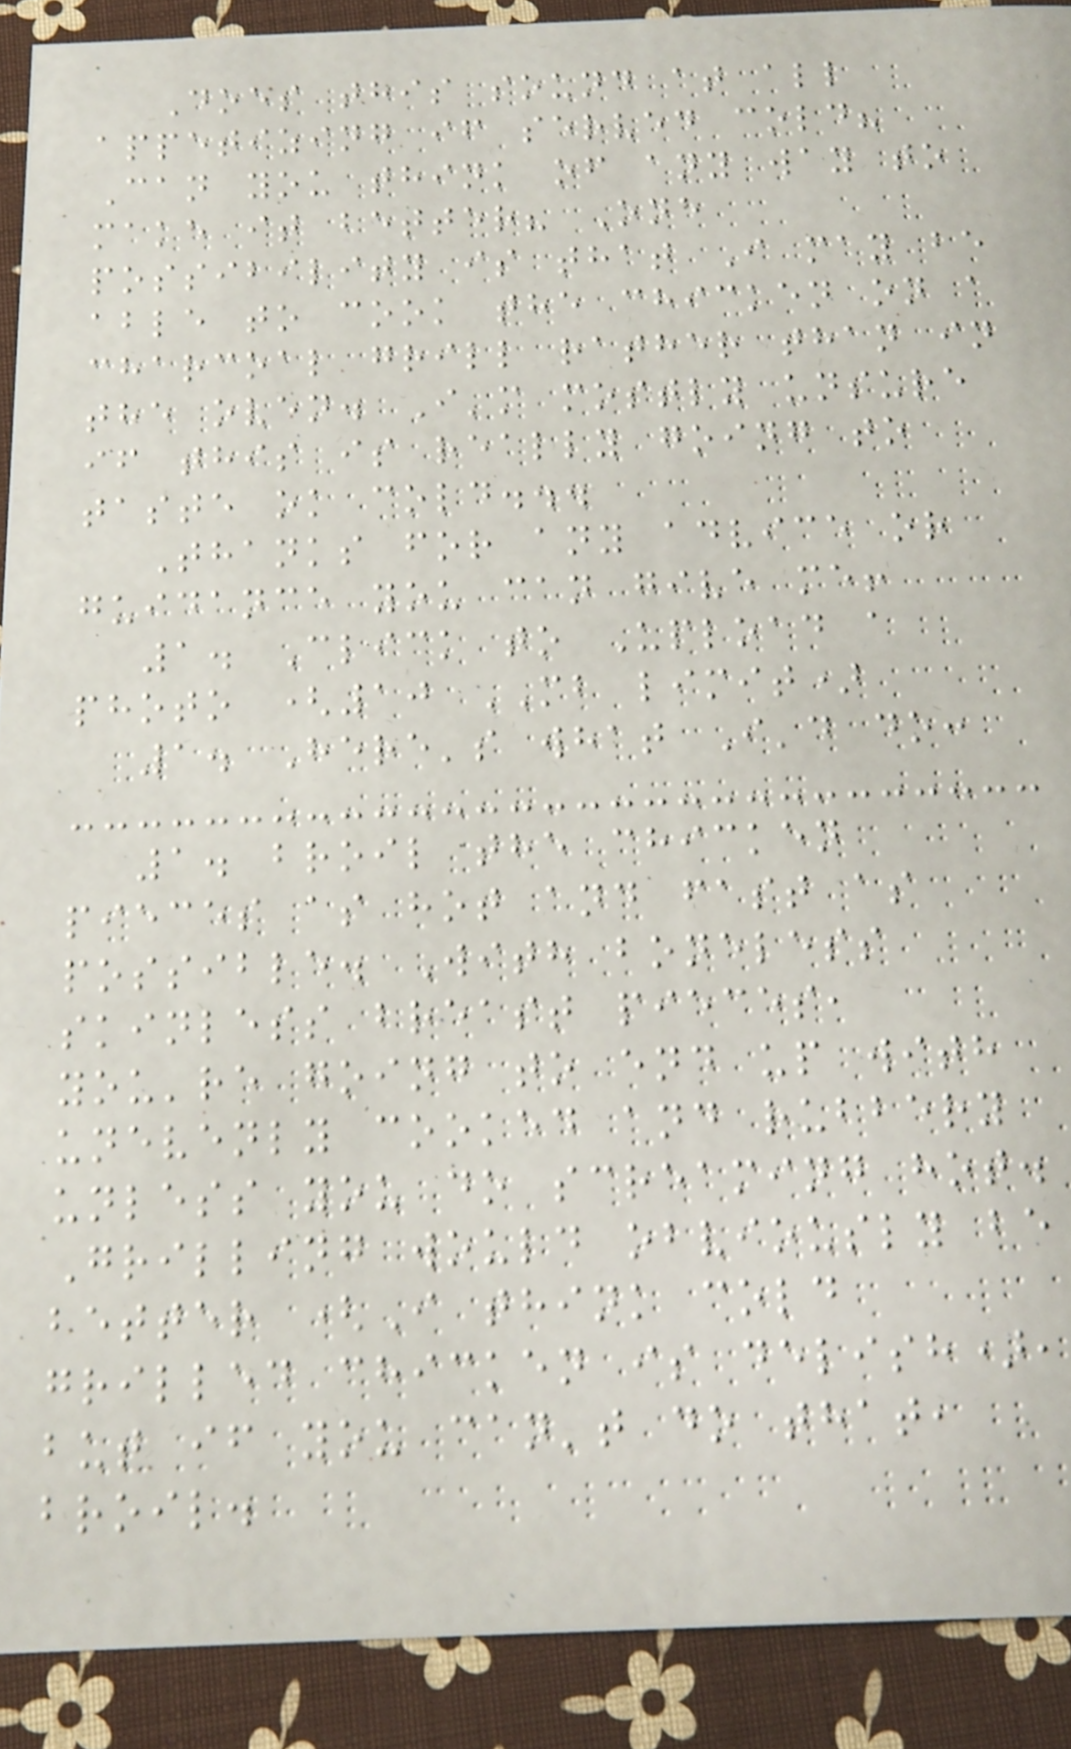Does this sound at all
appetizing if served cold?
Can you think of any way to
make it better? One
possibility is that I may be
able to cook the chicken on a
charcoal grill rather than in
the oven. I'm mostly unsure
if this is really going to
taste ok cold...
Thanks for any advice or
guidance you can give me!
1. Click to Upload a
photo (10 MB limit)
1. Here's what I'd do:
1. broil the chicken
pieces as hot and fast as
possible. With boneless
skinless breast pieces,
you're going to end up with
unevenly cooked and rubbery
unless you do screaming hot.
Grilling would obviously be
better (I think cold
grilled chicken is delish),
but if you can't do that,
broil.
